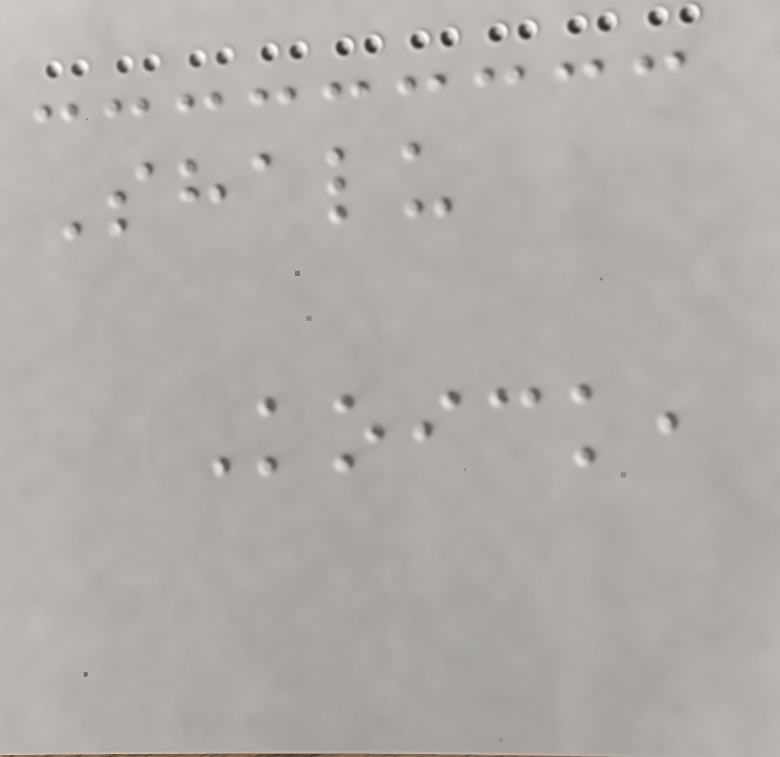Shalu
Koick,
